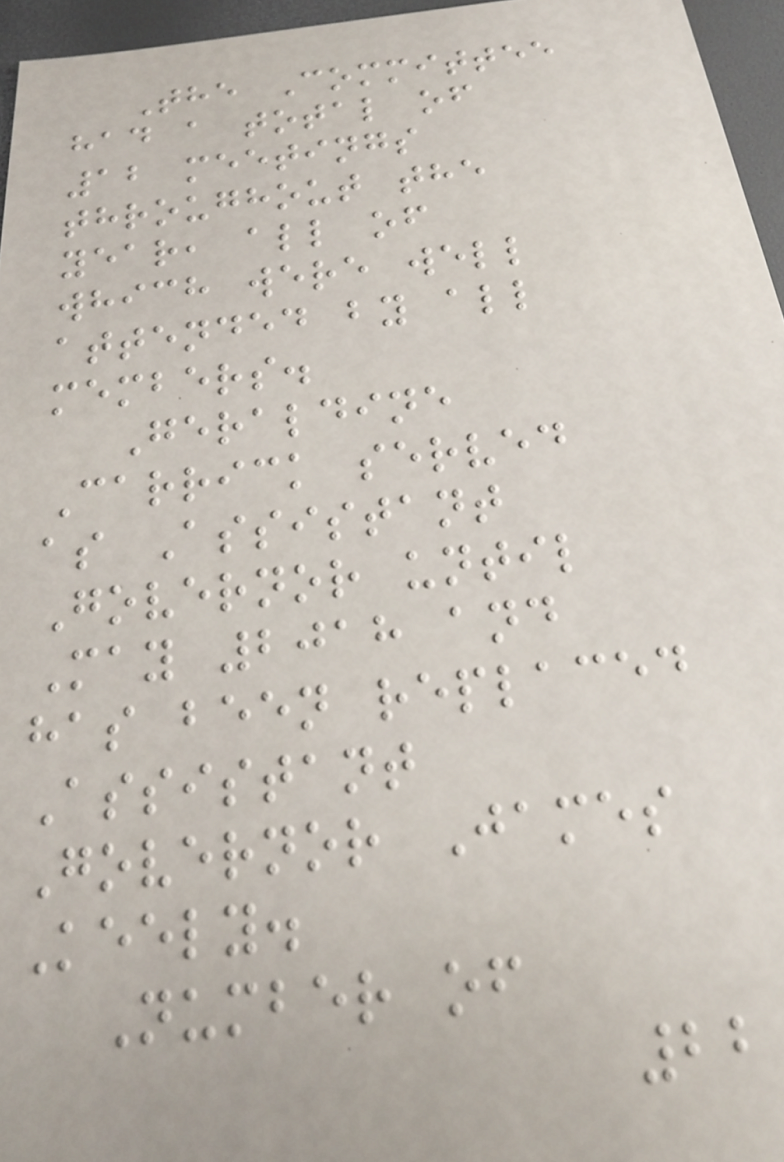The Committee
had a total of
12 meetings
throughout the
year, all of
which were well
attended by all
members.
Geraldine
Carrick served
as Assistant
Governor until
May 2018 and
has been replaced
Assistant
Governor James
Keely.
Number of
22
